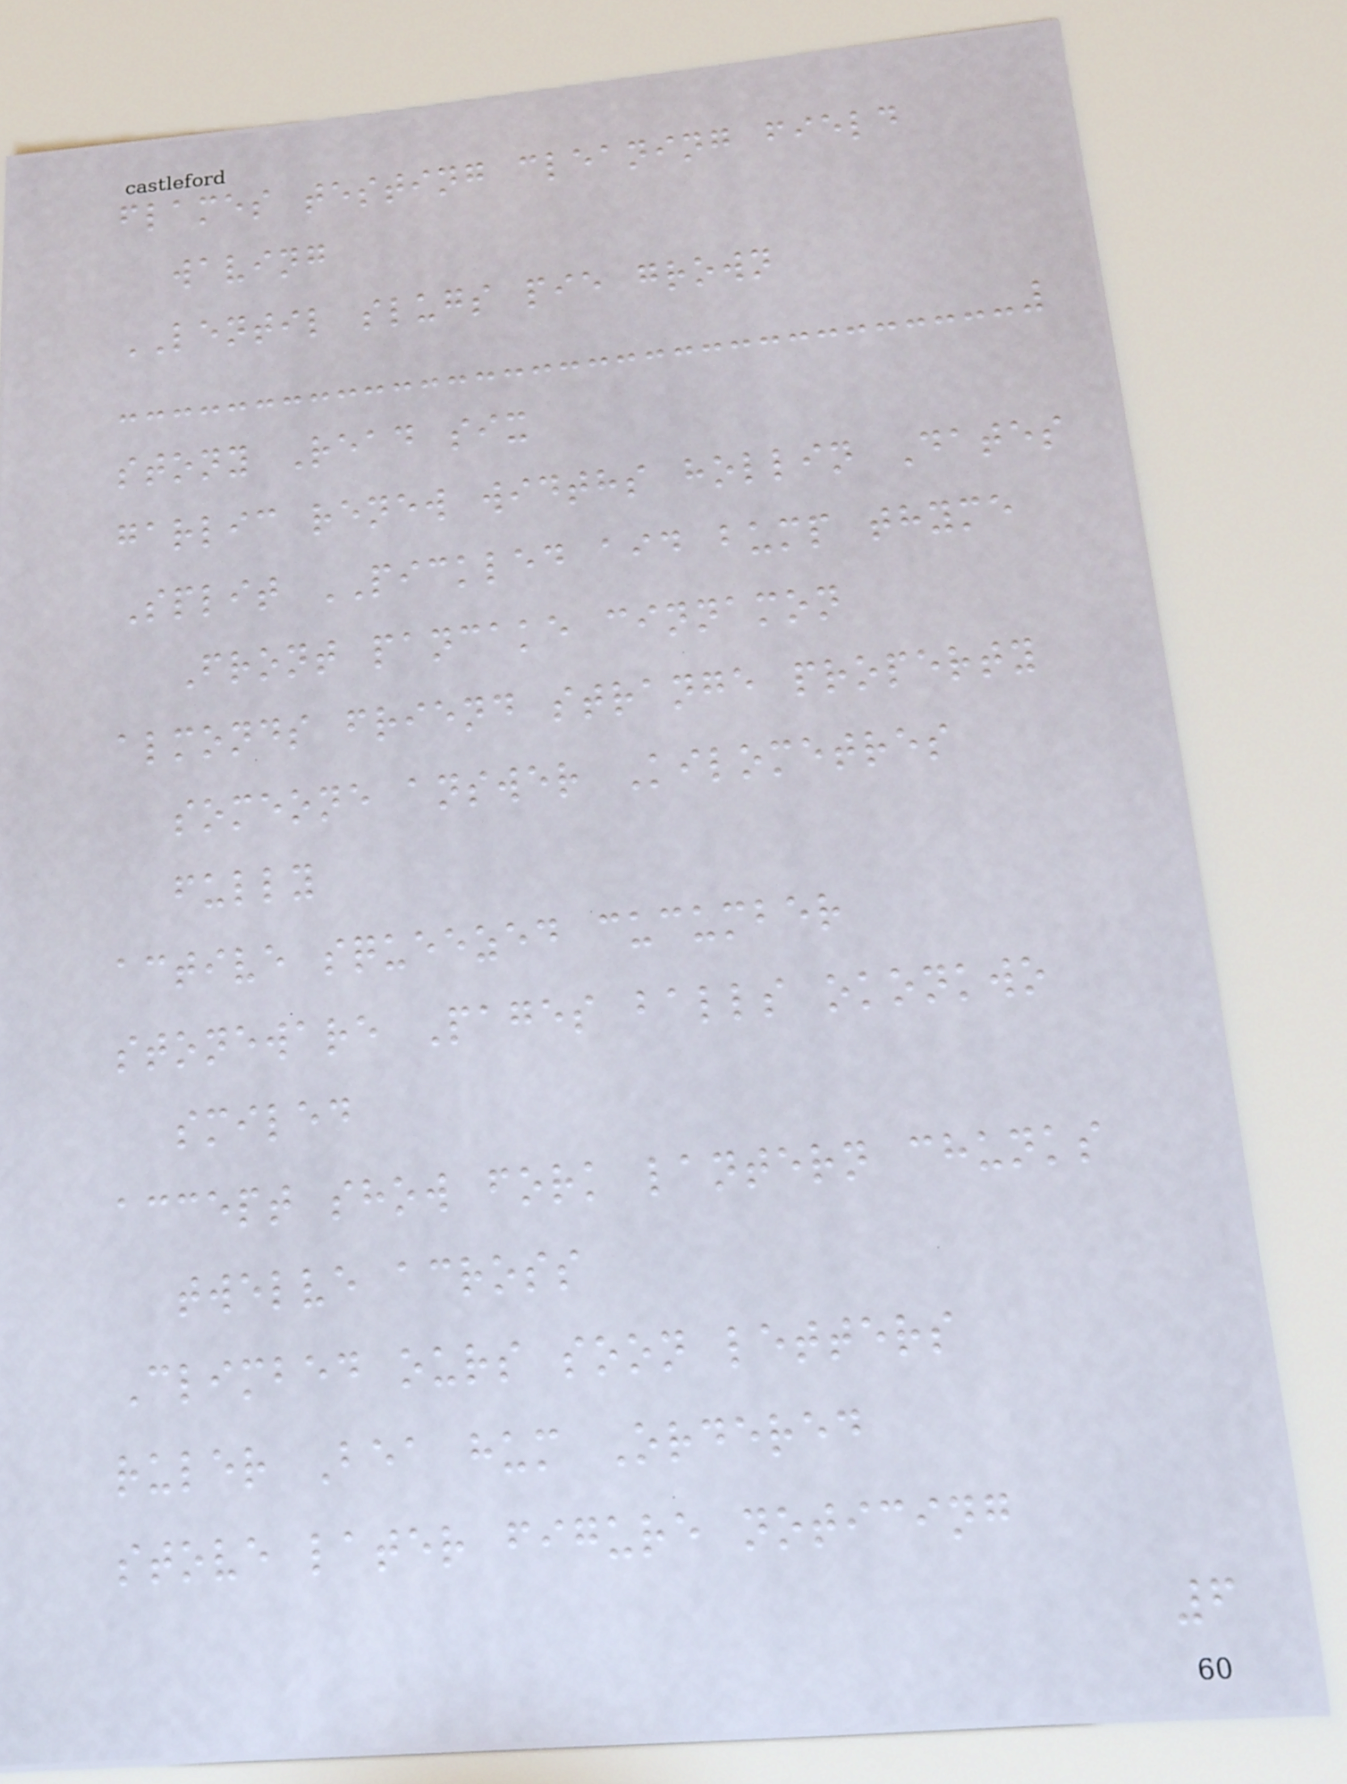flames testing cleaning field
waving
LENTIL slugs pie grown
stony Read six
garlic renew widths hollin Dates
Split PICKLED aid bump thyme
Front pancake cinnamon
almonds friend strange property
someone answer Kilometres
fully
active squeezed cucumber
stoneware Pages balls okonkwo
smiled
accept show fork lantern chunks
twelve across
Climbed ours soon letters
ruler Bea hum Ordered
stove later figure noticing
6
